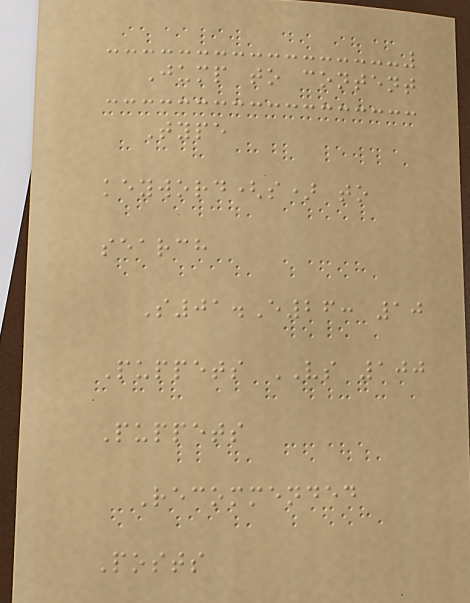Jump to content
Type
keyword(s) to
search
S01.E26: 10
Puppets VS 100
Puppets
Recommended
Posts
